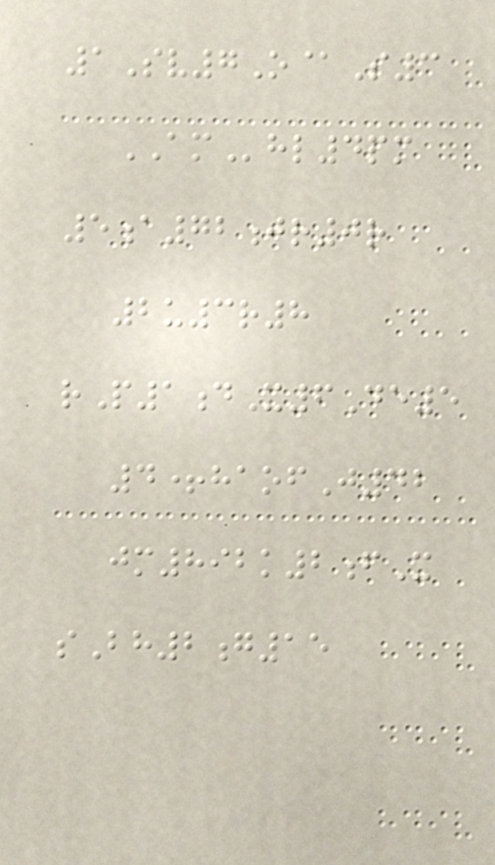1Sv7O@S3
AMhl4pm
5a72jr0r
2u3r8
rP1dX6De5
4+haofJ42
jm892k2fX
sBh2g15
